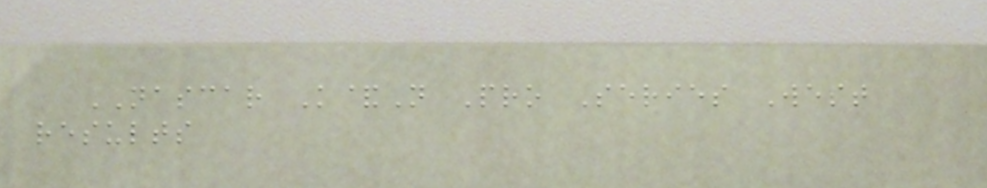NASCAR K&N Pro Series West
results
